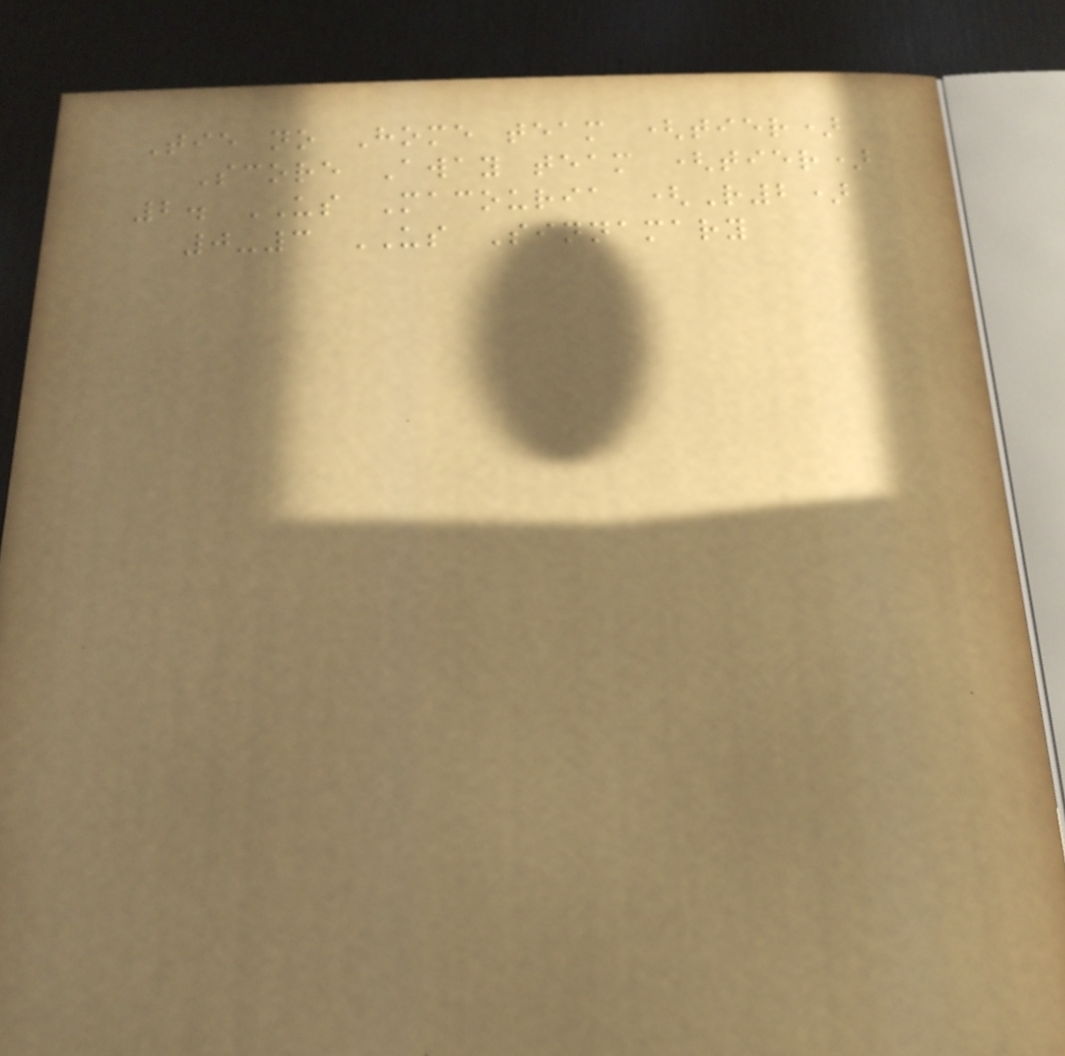Tie no Home team (tier)
Score Away team (tier)
2. US Macouria (R2)
0-3 US Sinnamary
